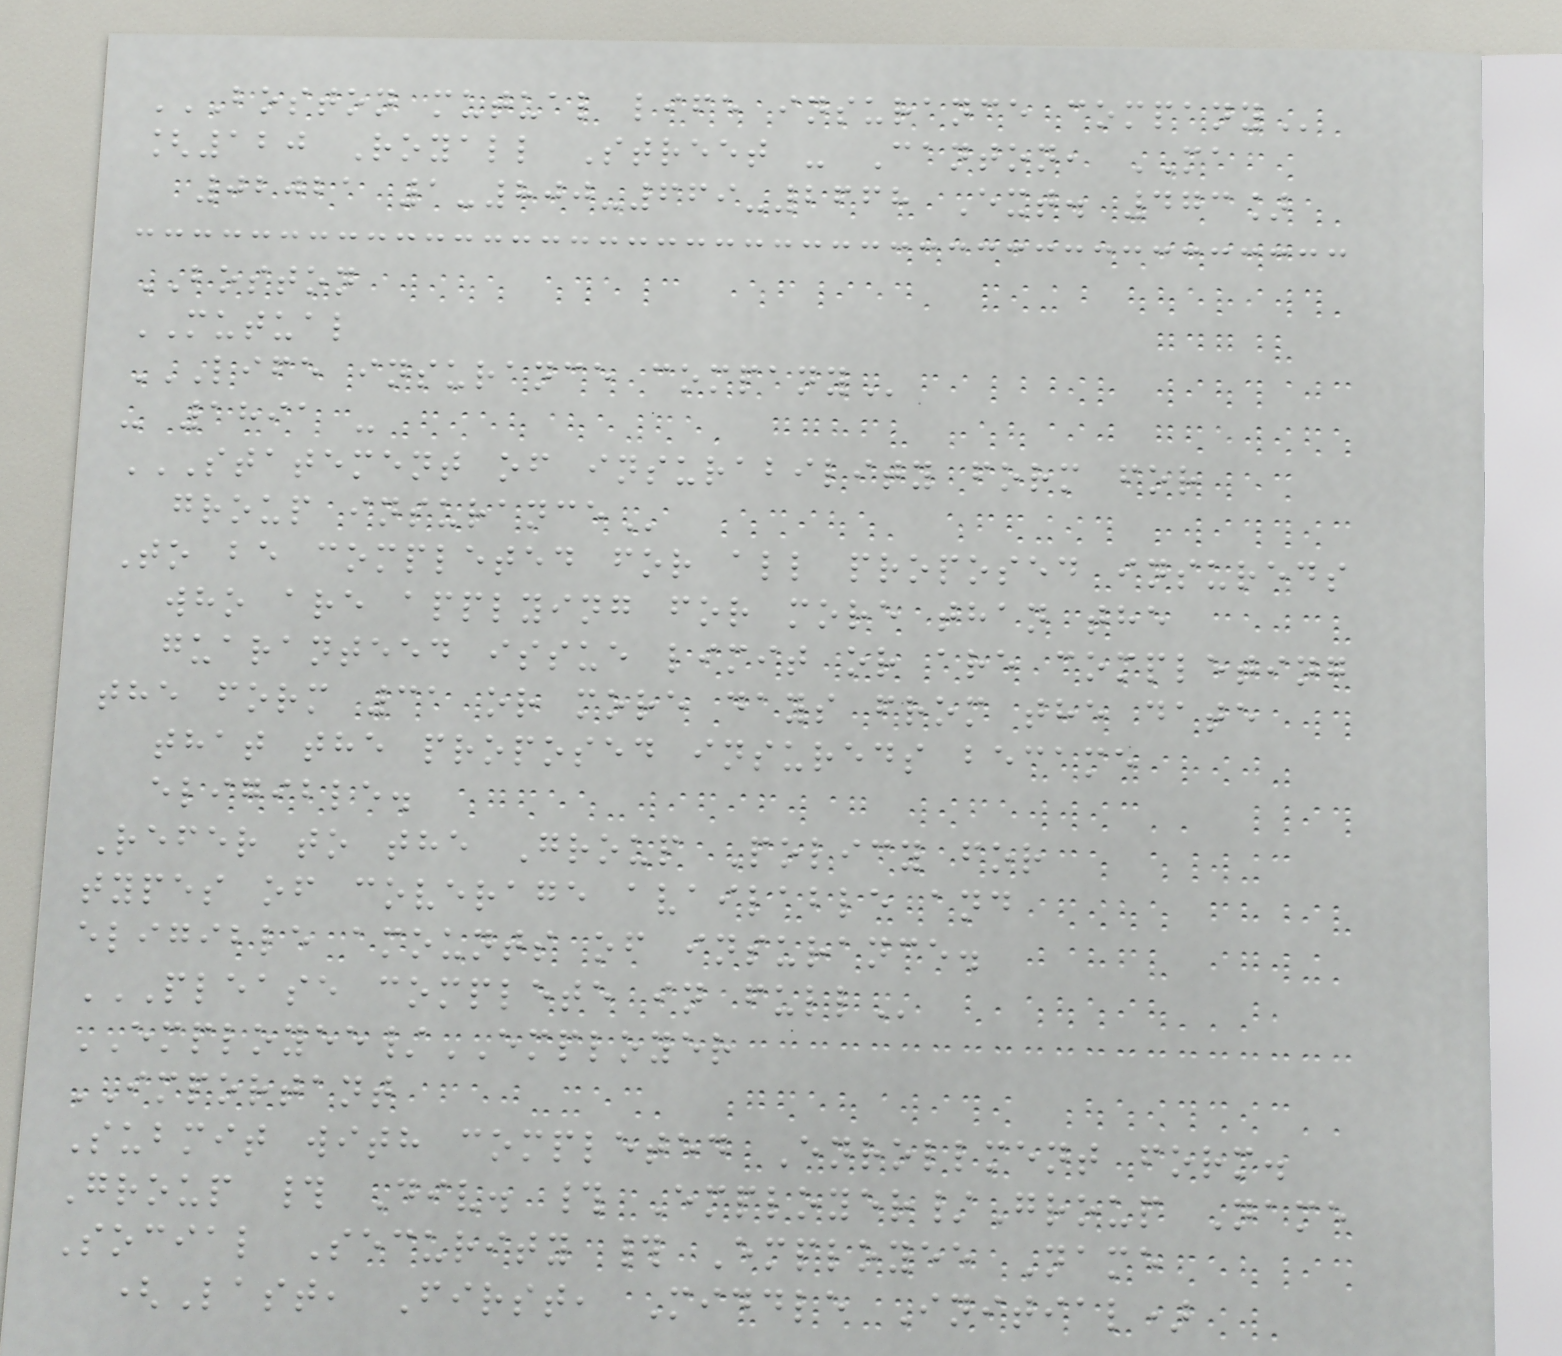BOSTON MUTUAL LIFE INSURANCE COMPANY
[120 Royall Street - Canton, MA
02021 1-800-669-2668 Ext. 473]
BOSTON
MUTUAL
LIFE INSURANCE COMPANY
- 1891 -
STATEMENT OF INSURABILITY FORM FOR
GROUP INSURANCE
To be completed for all proposed insureds
who are applying for more than the
guaranteed issue limit or are completing
the form 31 or more days from the date
that the proposed insureds became
eligible.
Refer to the Group Policy for
types of coverage available and
eligible amounts of insurance.
PLEASE COMPLETE IN FULL
EMPLOYEE/EMPLOYER
IMPORTANT
Submit with completed Enrollment form.
Group # Div. # Employer/Group Name
Social Security # Employee Name
(Last, First, Middle Initial)
